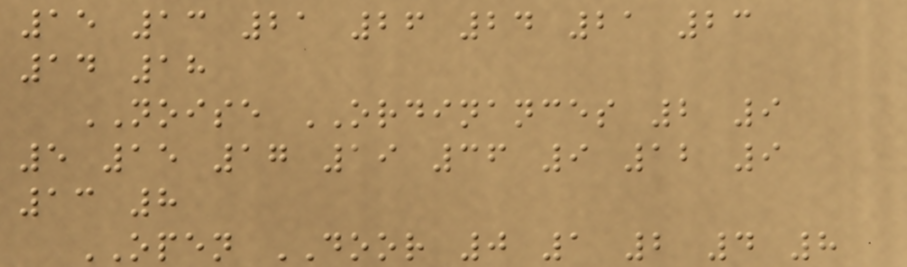15 13 21 26 24 21 23
14 18
NOISE ORDINANCES 2 9
5 15 17 19 36 9 12 9
13 8
OPEN DOOR 0 1 2 4 8
